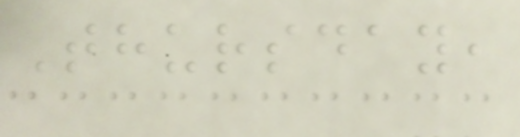Thursday,
